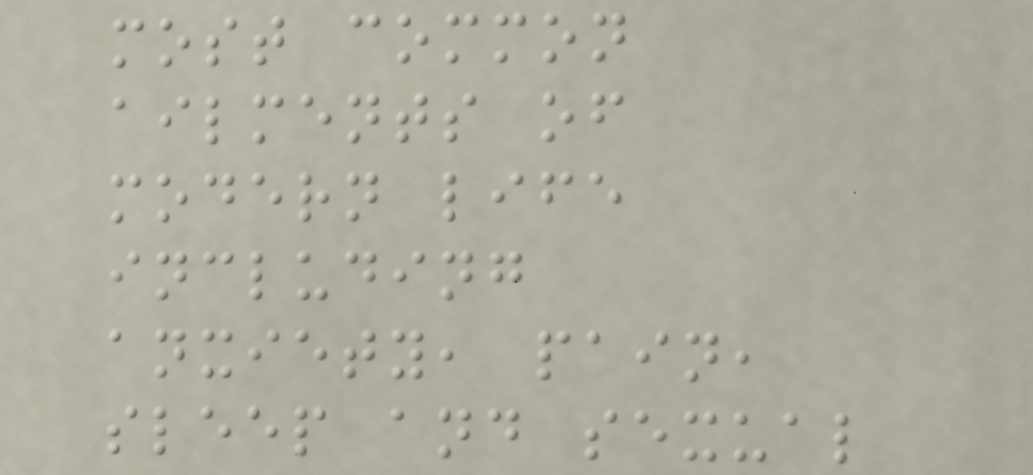most common
ailments of
modern life
including
anxiety, pain,
sleep and sexual
